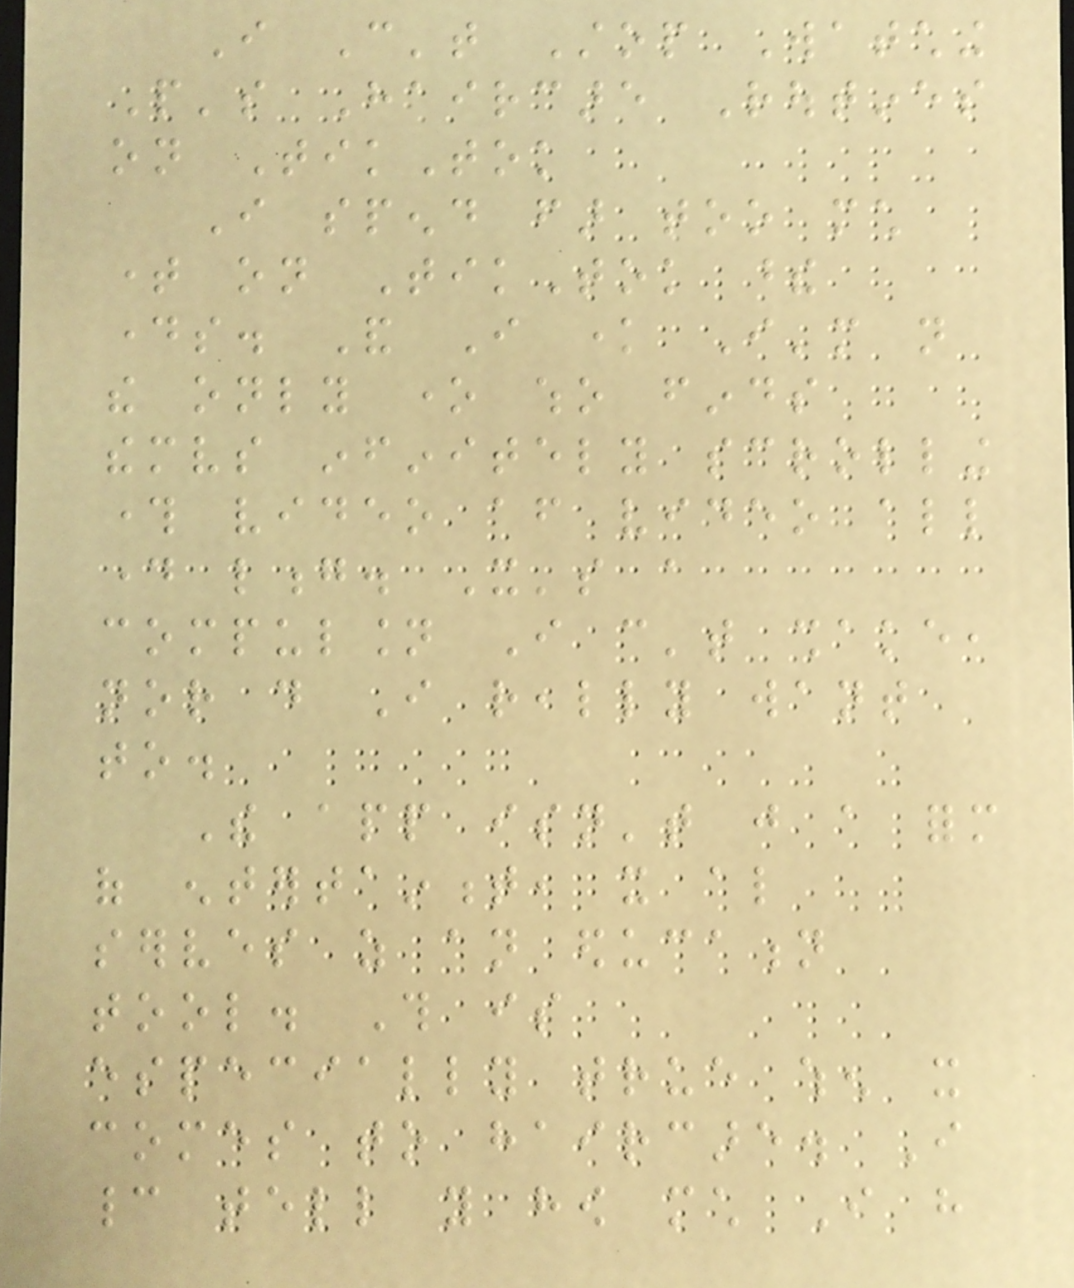I Can't Stop Watching
People's Haircare Routines
on TikTok
I spend far too much
time on TikTok these
days. And I know I'm not
the only one who finds
themselves infinitely scrolling
through video after video all
day long. It's a
compulsion I can't shake,
nor do I really want
to.
The app isn't just a form
of entertainment, it also
serves as an education
tool. This is
especially true when it
comes to haircare. I
cannot tell you how much I have
